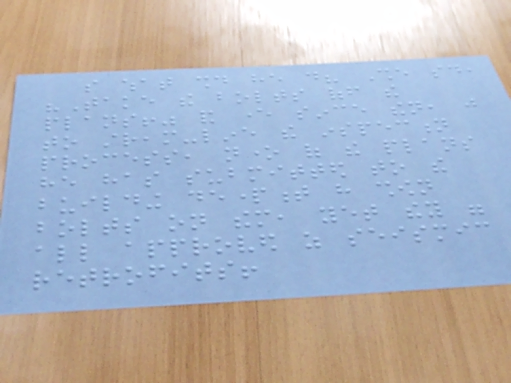so what should he do? She said,
"Take the bolts off the
plans!" and ever since then, just
to stream-line the inspection
process, none of the plans
he has submitted to the
building department have shown
bolts on them, yet they were
all approved as seismic
retrofits!
